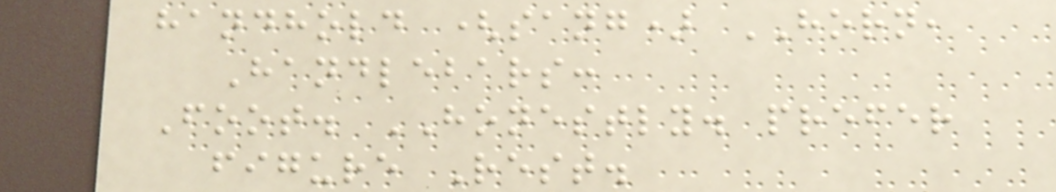handhold (sang) HORN,
Handlebars:
Foot. HONESTLY. prefer
figure Rest.
